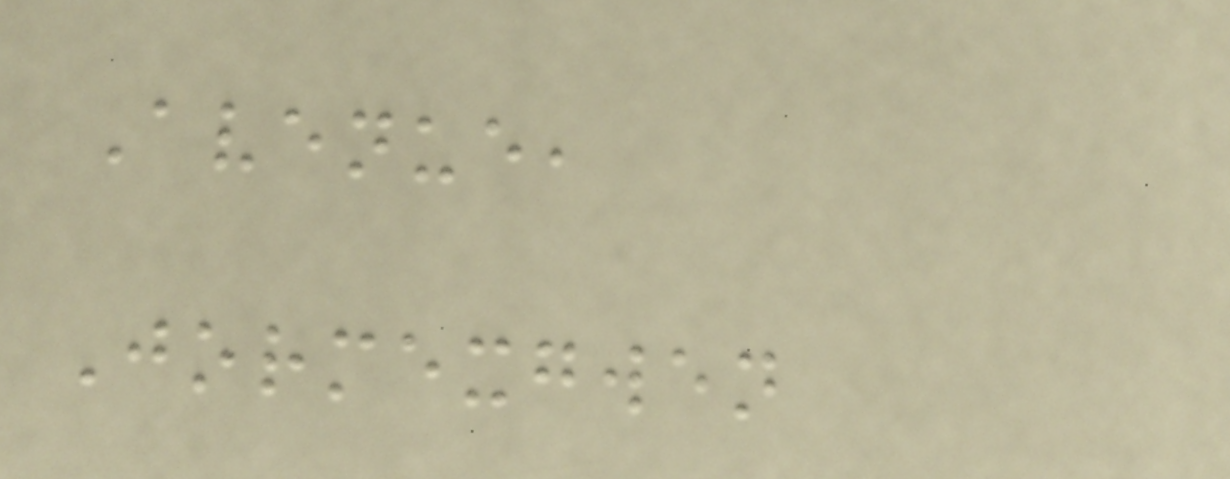Avenue,
Jormexgwen
